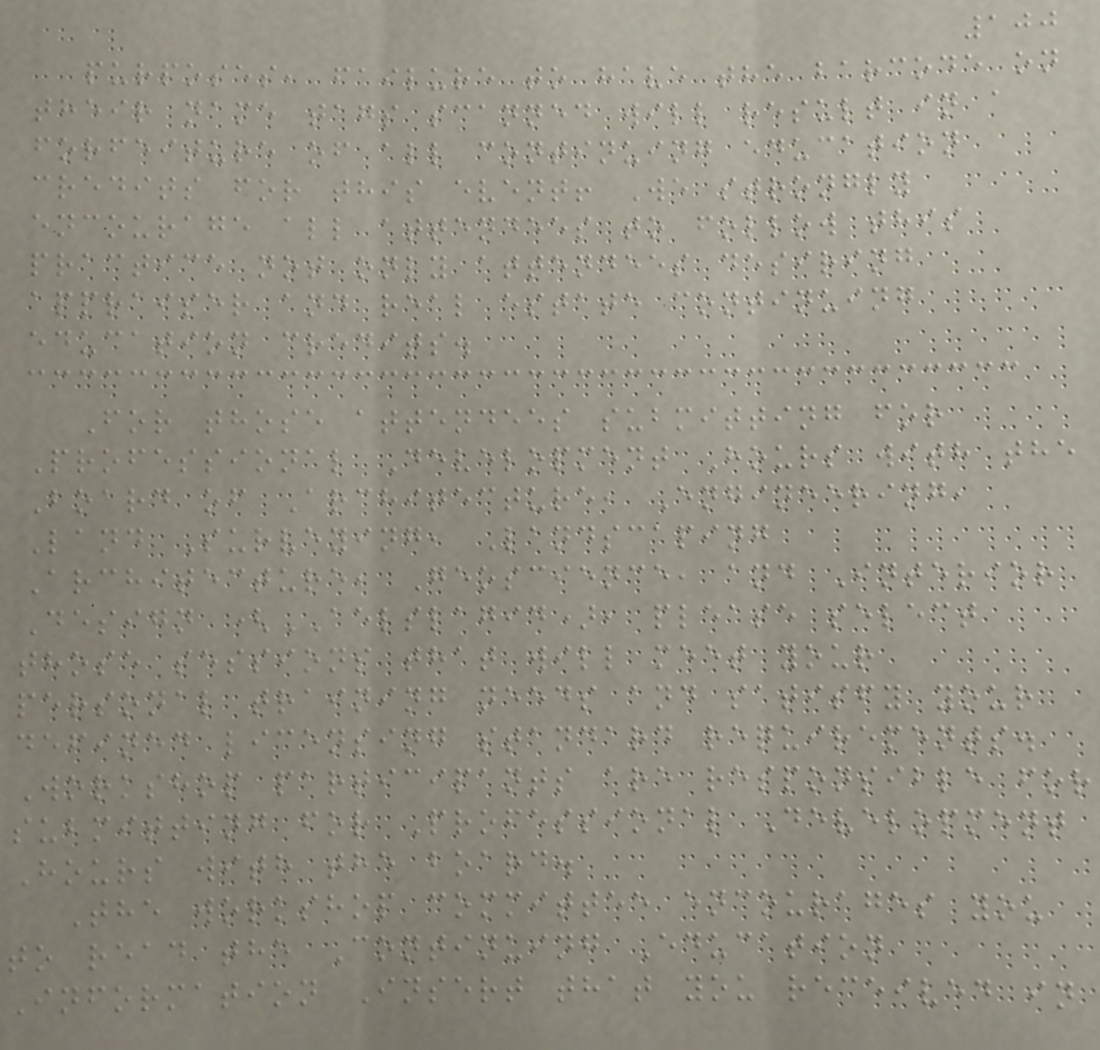100
purposes, failure to have the barcode on
their name tags scanned will result in a
forfeiture of all continuing education
credits for this event! We strongly
encourage all attendees to follow this
practice not only attendees desiring
appraiser and real estate continuing
education credits.
For those attendees submitting for
Professional Development Hours with the
Board of Architecture, Engineering,
Land Surveying, Landscaping
Architecture, Geoscience, and Interior
Design (AELSLAGID), please select
those sessions that will meet your
personal training needs and satisfy your
defined licensing standard requirements.
Workshop participants are responsible for
submitting for Professional Development
Hours with the board.
The workshop committee encourages you
to read the Continuing Education
Information Insert that you received in
